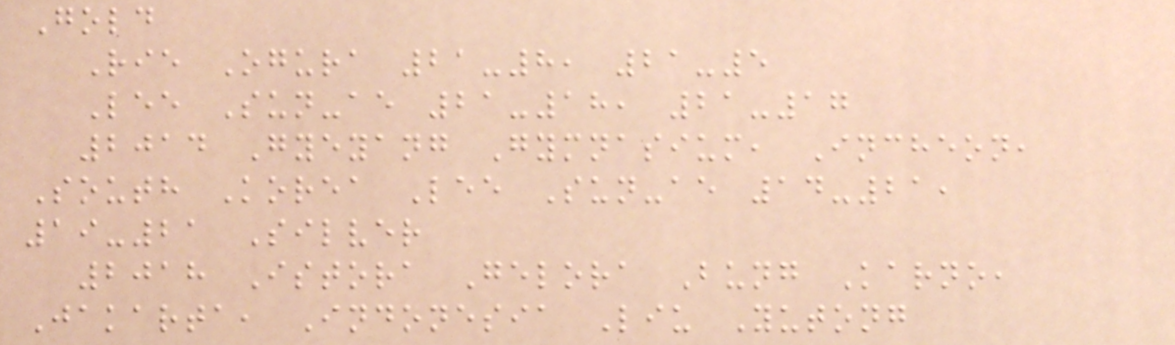Gold
Rie Ogura 21-8, 21-5
Lee Sun-ae 21-18, 21-17
2014 Gyeyang Gymnasium, Incheon,
South Korea Lee Sun-ae 14-21,
19-21 Silver
2018 Istora Gelora Bung Karno,
Jakarta, Indonesia Liu Yutong
